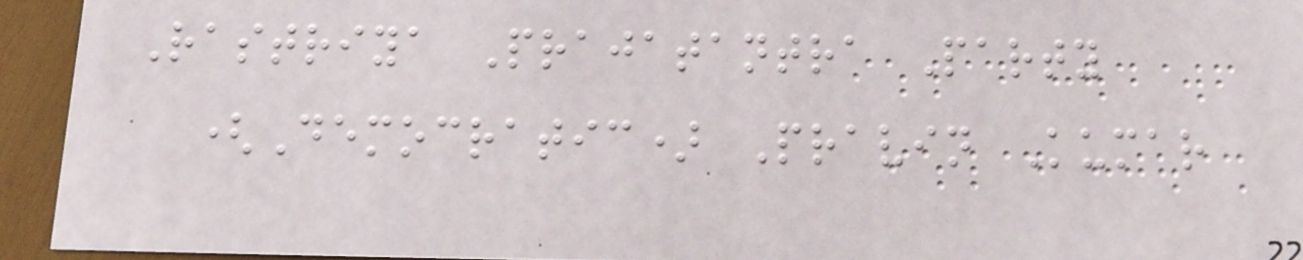Rastriya Prajatantra Party
(Democratic) Pravin Kumar
